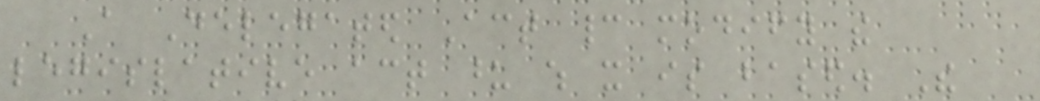A Delegated Act cannot modify the
legislative act upon which it is based. The
